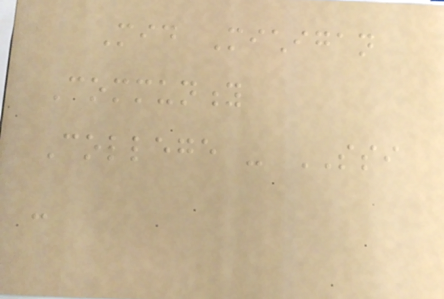Mid Michigan
Community
College - SSI
-
